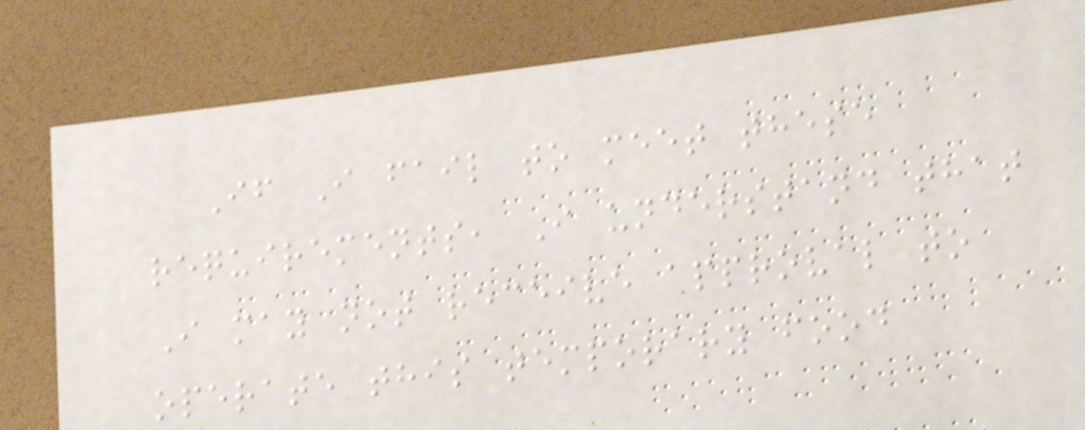If I fail to meet these
requirements, I understand that
I may not receive approval to
operate this temporary food
